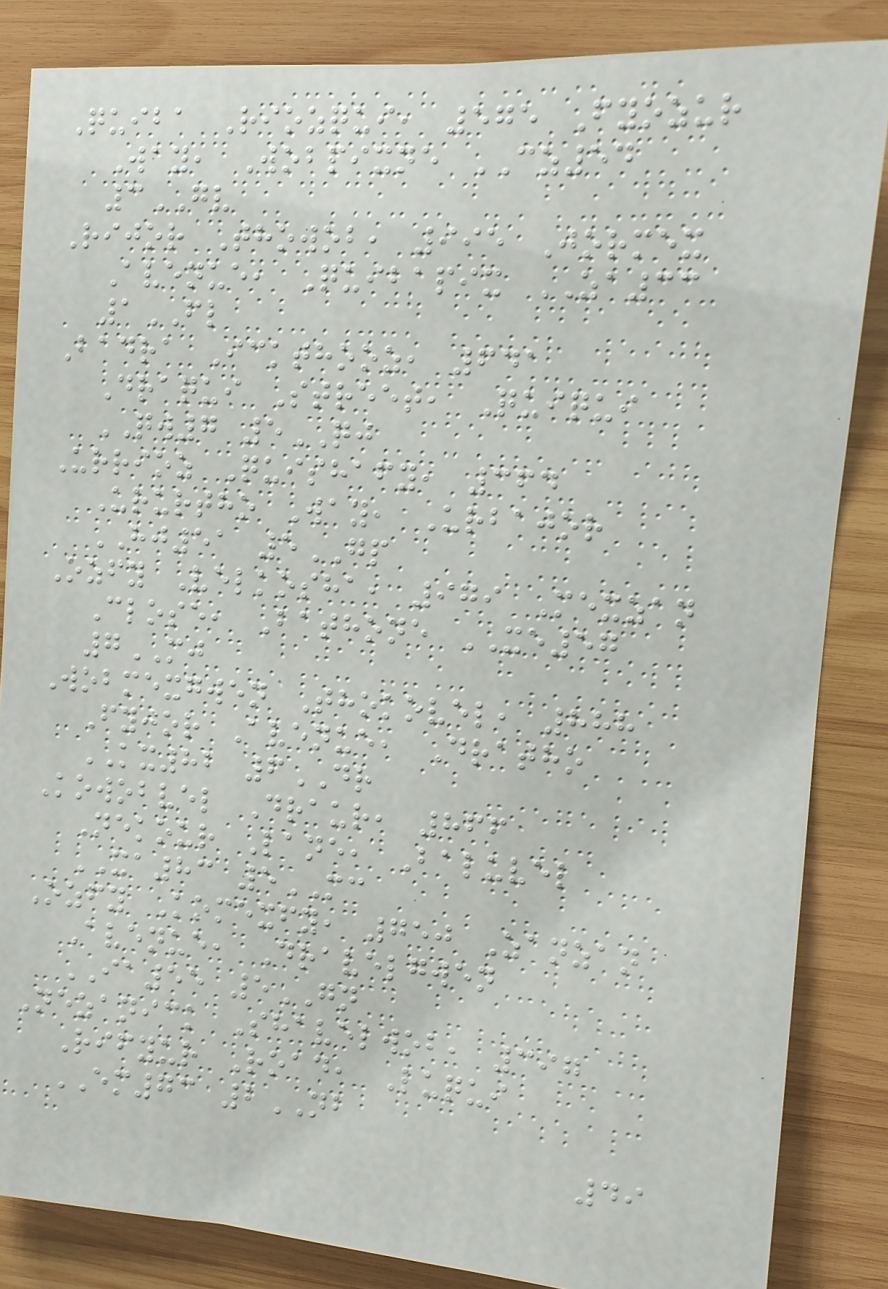Quiba Riozqui, 575 Fyozur
Way, Wobpixne CZ54
3GV
Rijor Thowob, 995 Jormex
Avenue, Quibapix ZA33
1FL
Badra Ickthooz, 641
Draqui Street, Quiqui
QW7 5QJ
Urrioz Quishafy, 364
Ururtho Way, Urbajor
HJ51 5GP
Ozfy Velkosha, 979 Mexzan
Close, Bathone XE57
7MJ
Wobmexgwen Thokovel, 888
Fyjor Avenue, Dratho
KX82 6DR
Kowobvel Draur, 866
Nekour Lane, Baluvel
XA83 5MC
Ozfy Komexfy, 750 Zanzan
Avenue, Dravelgwen
IA55 5GN
Nezanick Shavelwob, 397
Rifyur Road, Luqui
EM73 2NB
49
